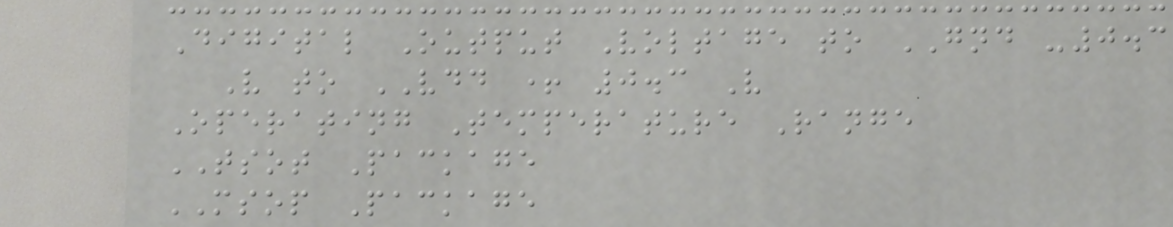Digital Output Voltage to GND -0.3
V to VDD + 0.3 V
Operating Temperature Range
TSOT Package
MSOP Package
